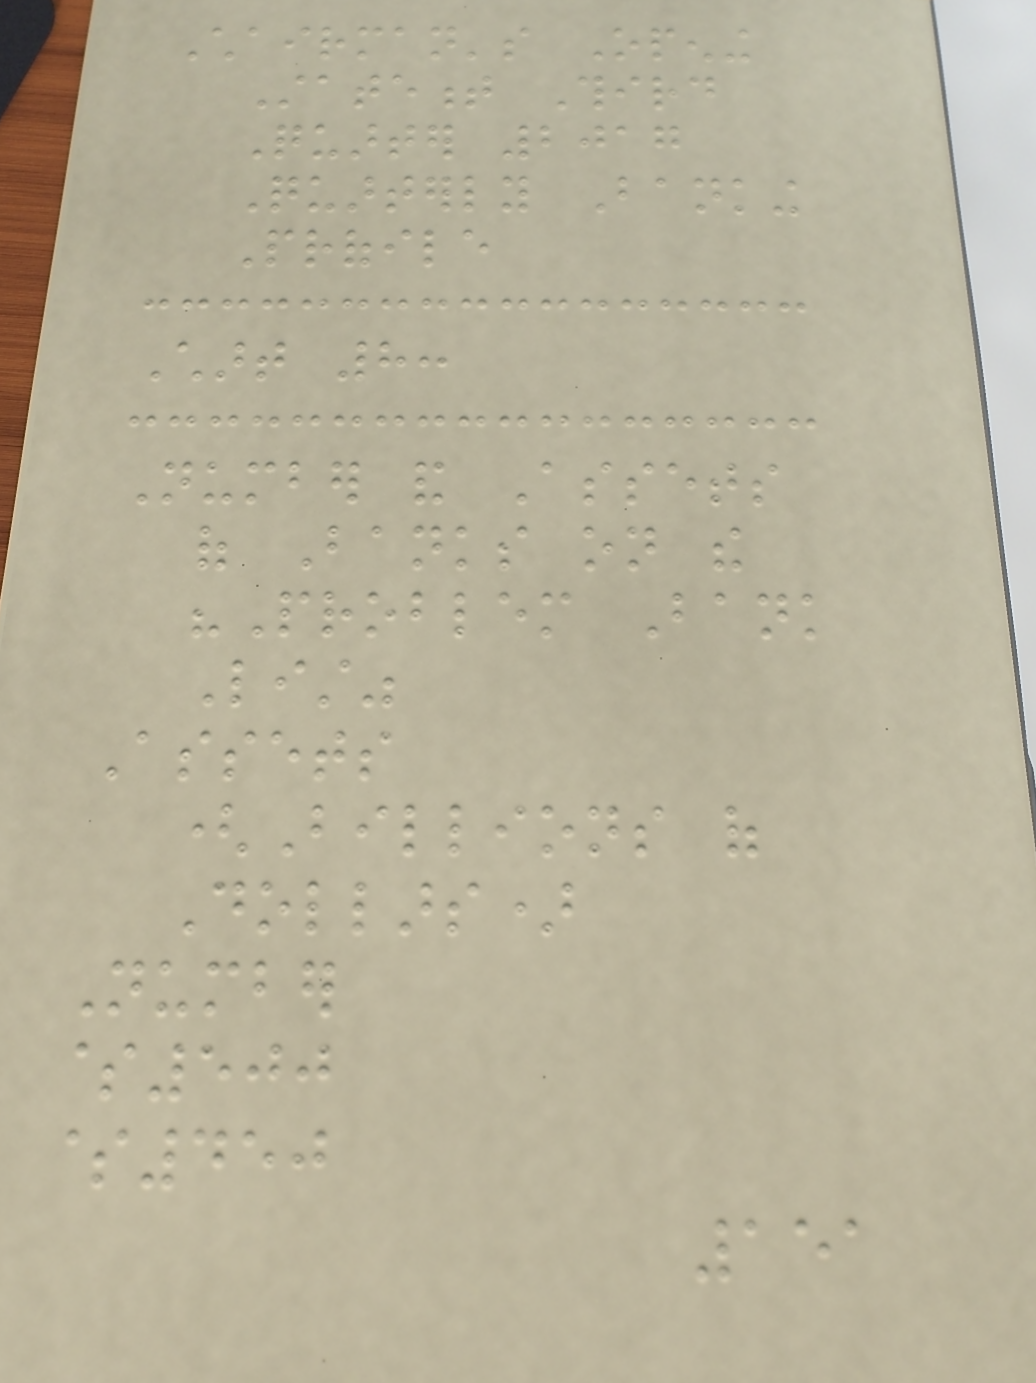Chairman's Opening
Statement Third
Quarter 2017
Quarterly Banking
Profile
Chart 8:
Number and Assets
of Banks on the
"Problem Bank
List"
Assets
(Billions of
Dollars)
Number
$500
$450
151
